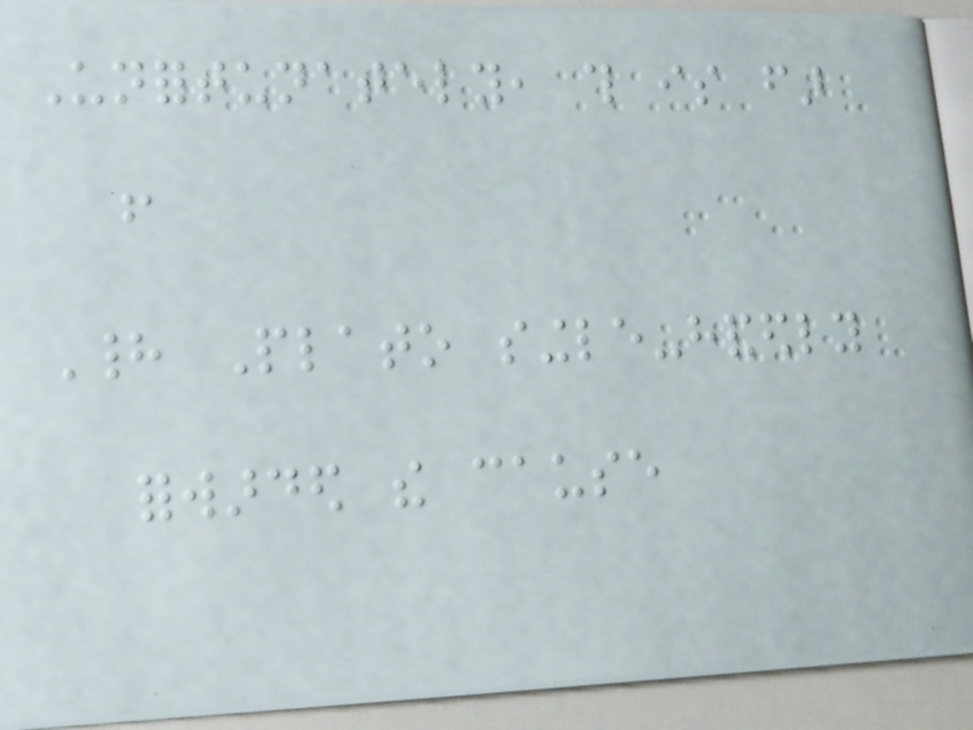Unfortunately, this is far
from
Had Plato single-handedly
forwarded the cause
